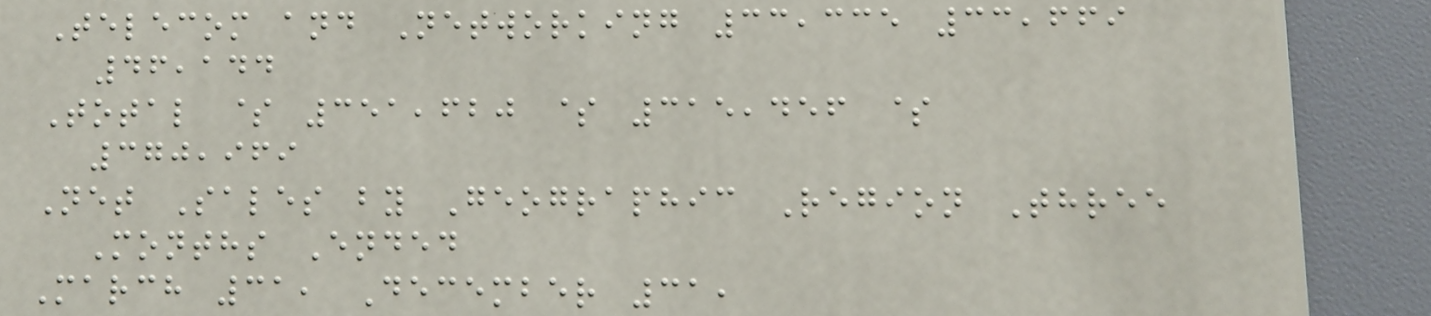Telecom and Networking 33,335 33,669
46,144
Total $ 351,620 $ 315,456 $
370,969
Net Sales by Geographic Region Three
Months Ended
March 31, December 31,
